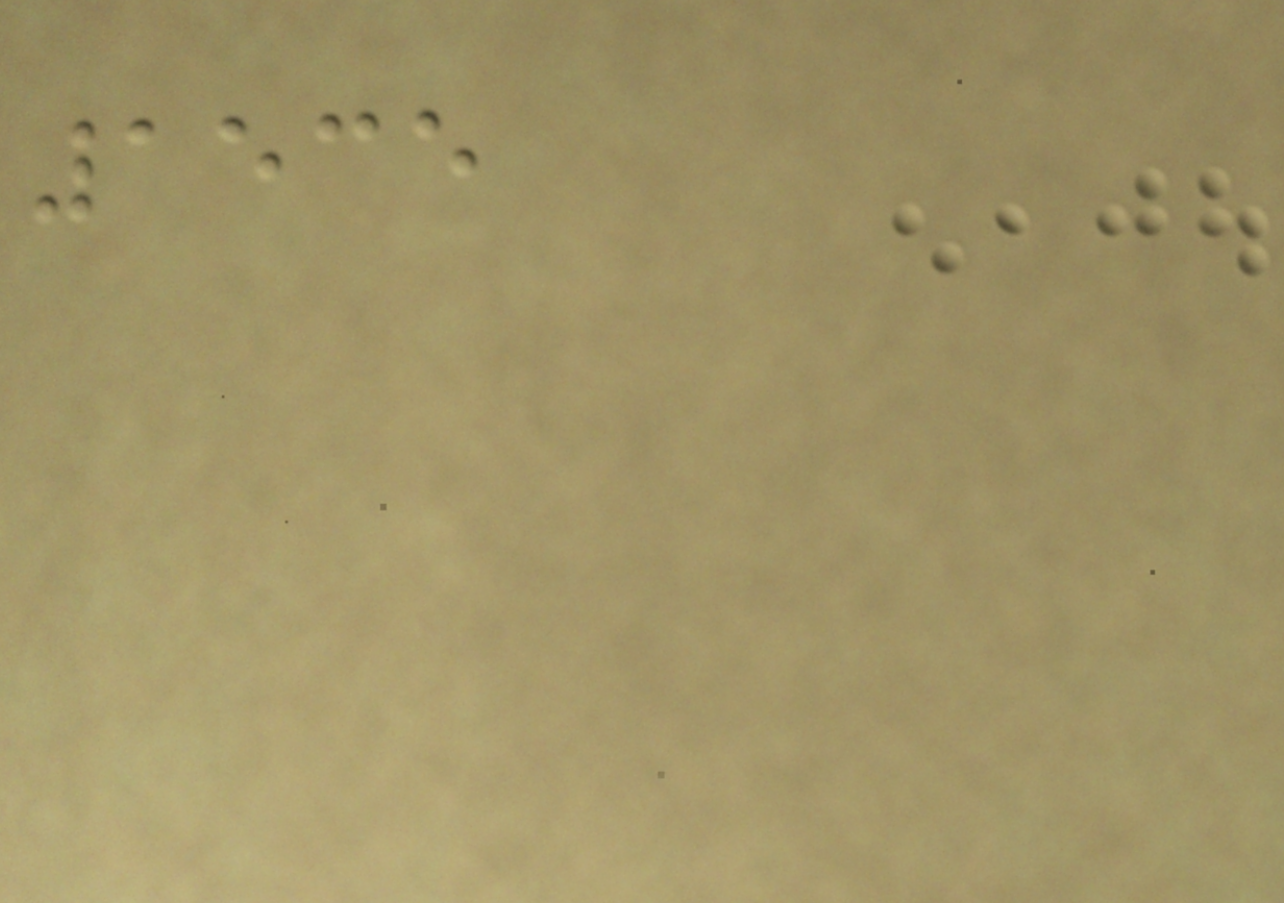1535
